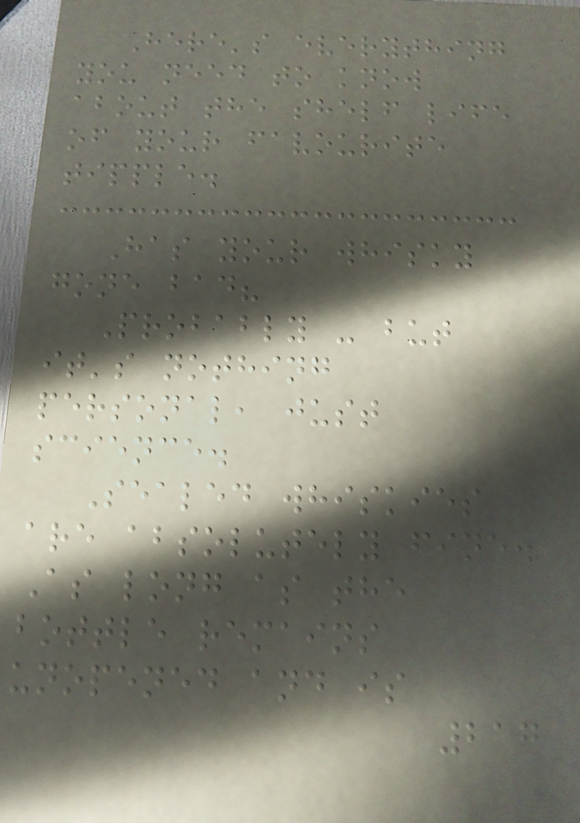Here's everything
you need to know
about the shelf life
of your favourite
tipple.
Has your whisky
gone bad?
Probably - but
it's nothing
personal, just
science.
Sealed whiskies
are absolutely fine.
As long as the
bottle remains
unopened and is
217
